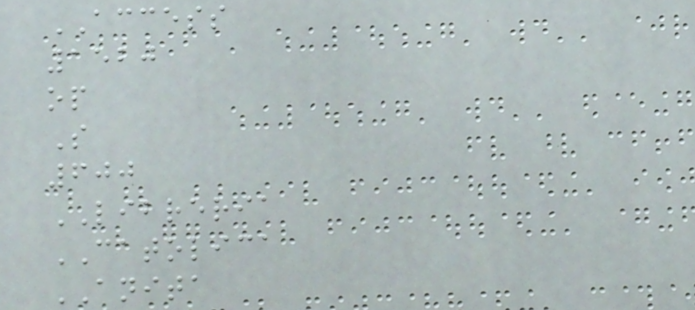ACCESS
1520
op
S
600
LIBRERIA
CATOLICA
ANITA
